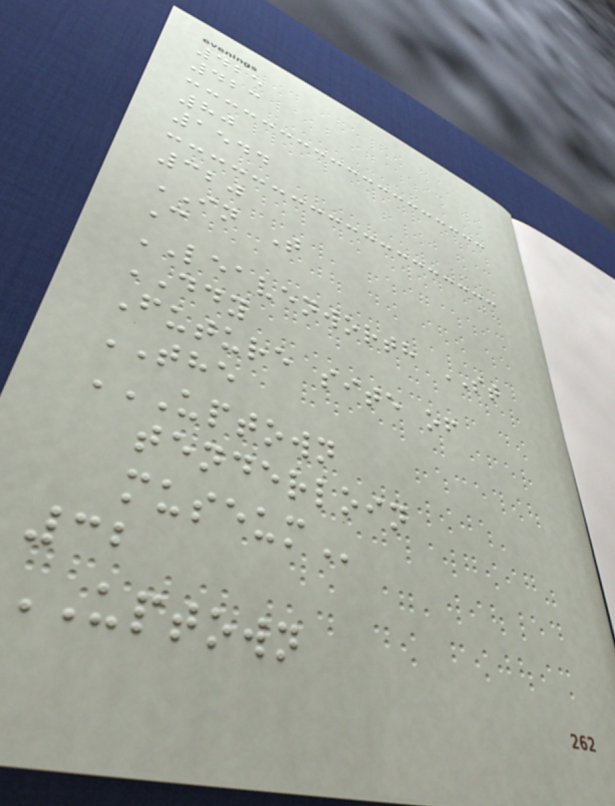425
423
80
1544
320
IN T
C
LEAVENWORTH ST
DDY
Future site of
THE
UPTOWN
TENDERLOIN
MUSEUM
32
UPTOWN
